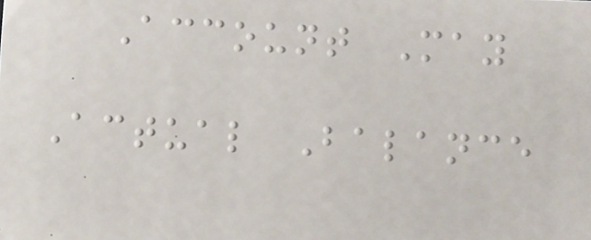Account May
Actual Balance
